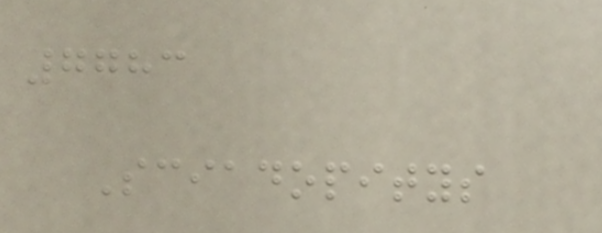7783
Sciadopitys
